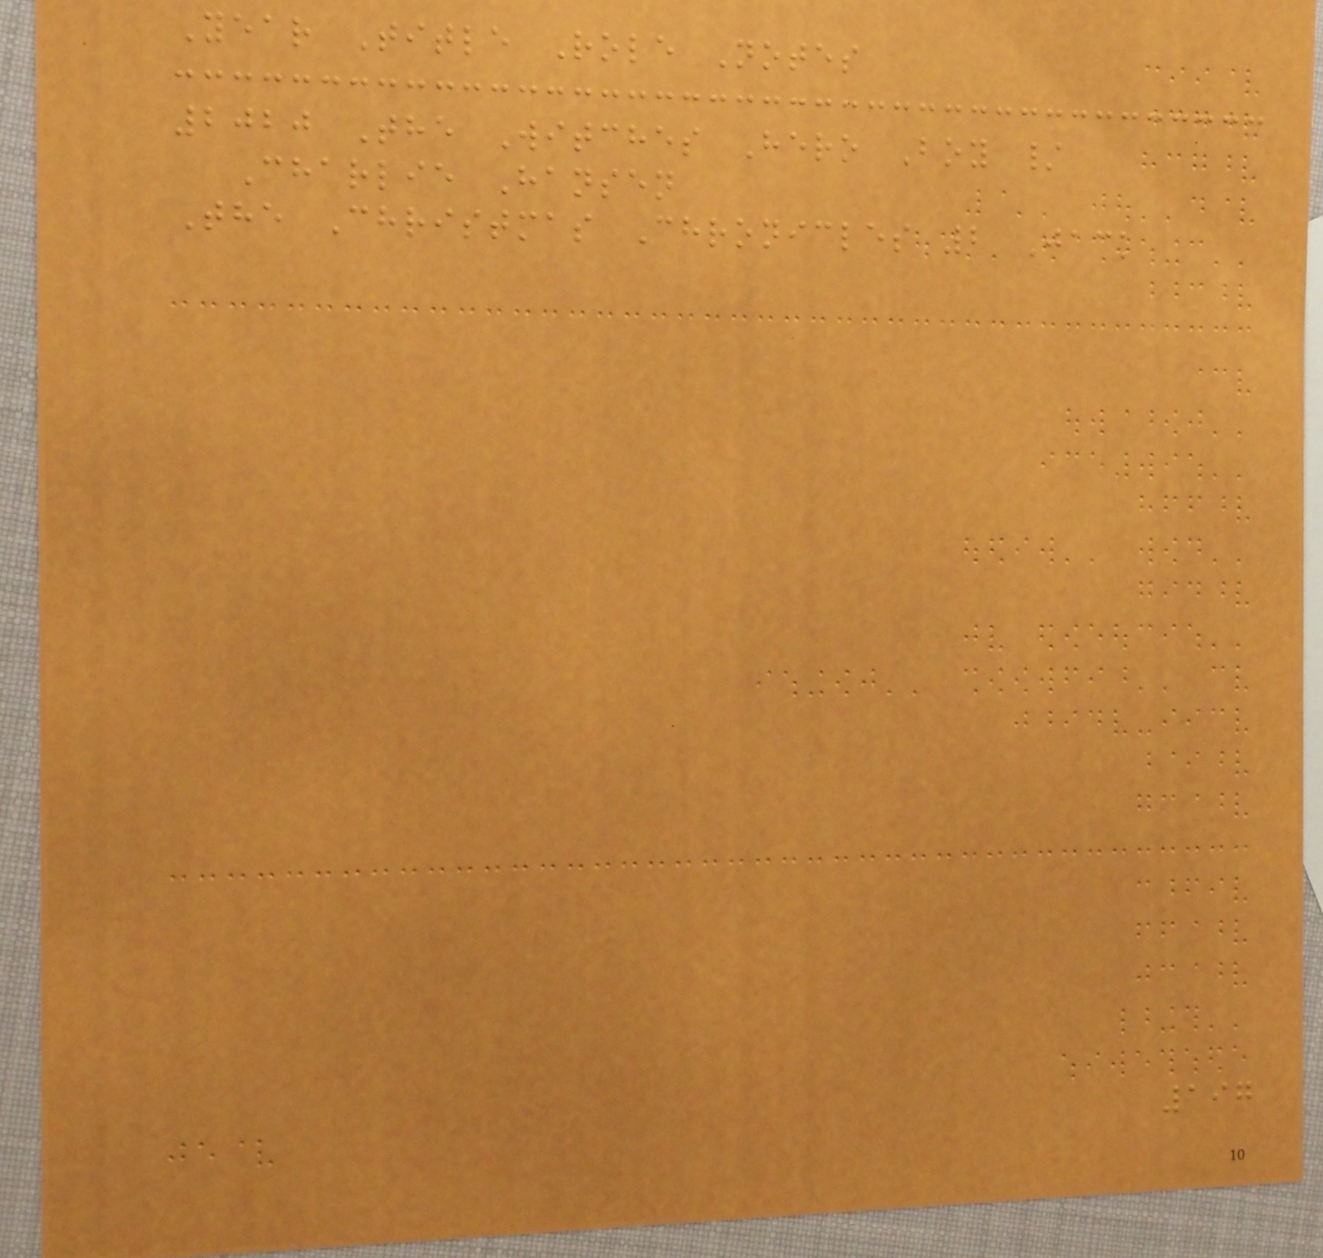Year Title Role Notes
2020 The Witches Hero Boy /
Charlie Hansen
The Christmas Chronicles 2 Jack
197
